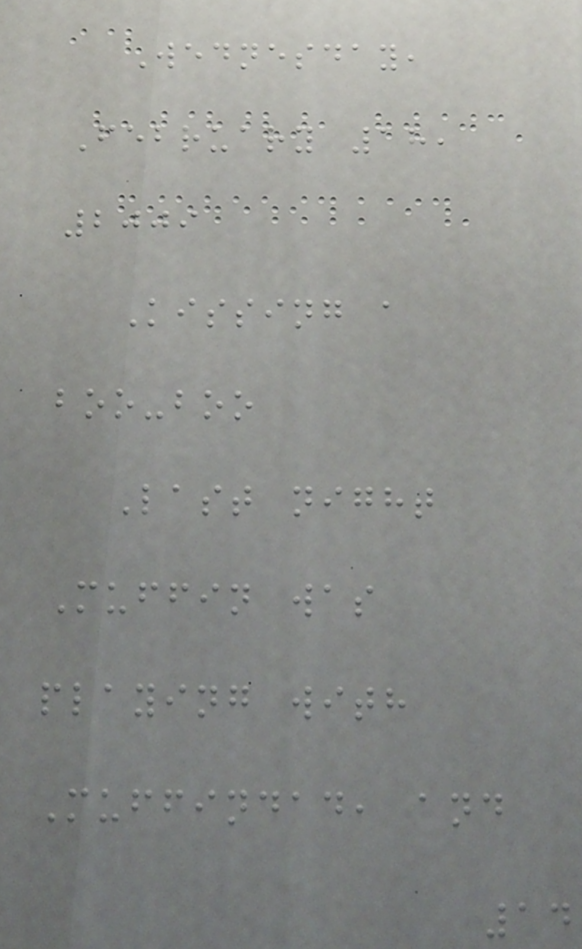Wednesday,
February 18,
2009
Kissing a
boo-boo
Last night
Muffin was
playing with
Muffindad, and
14
